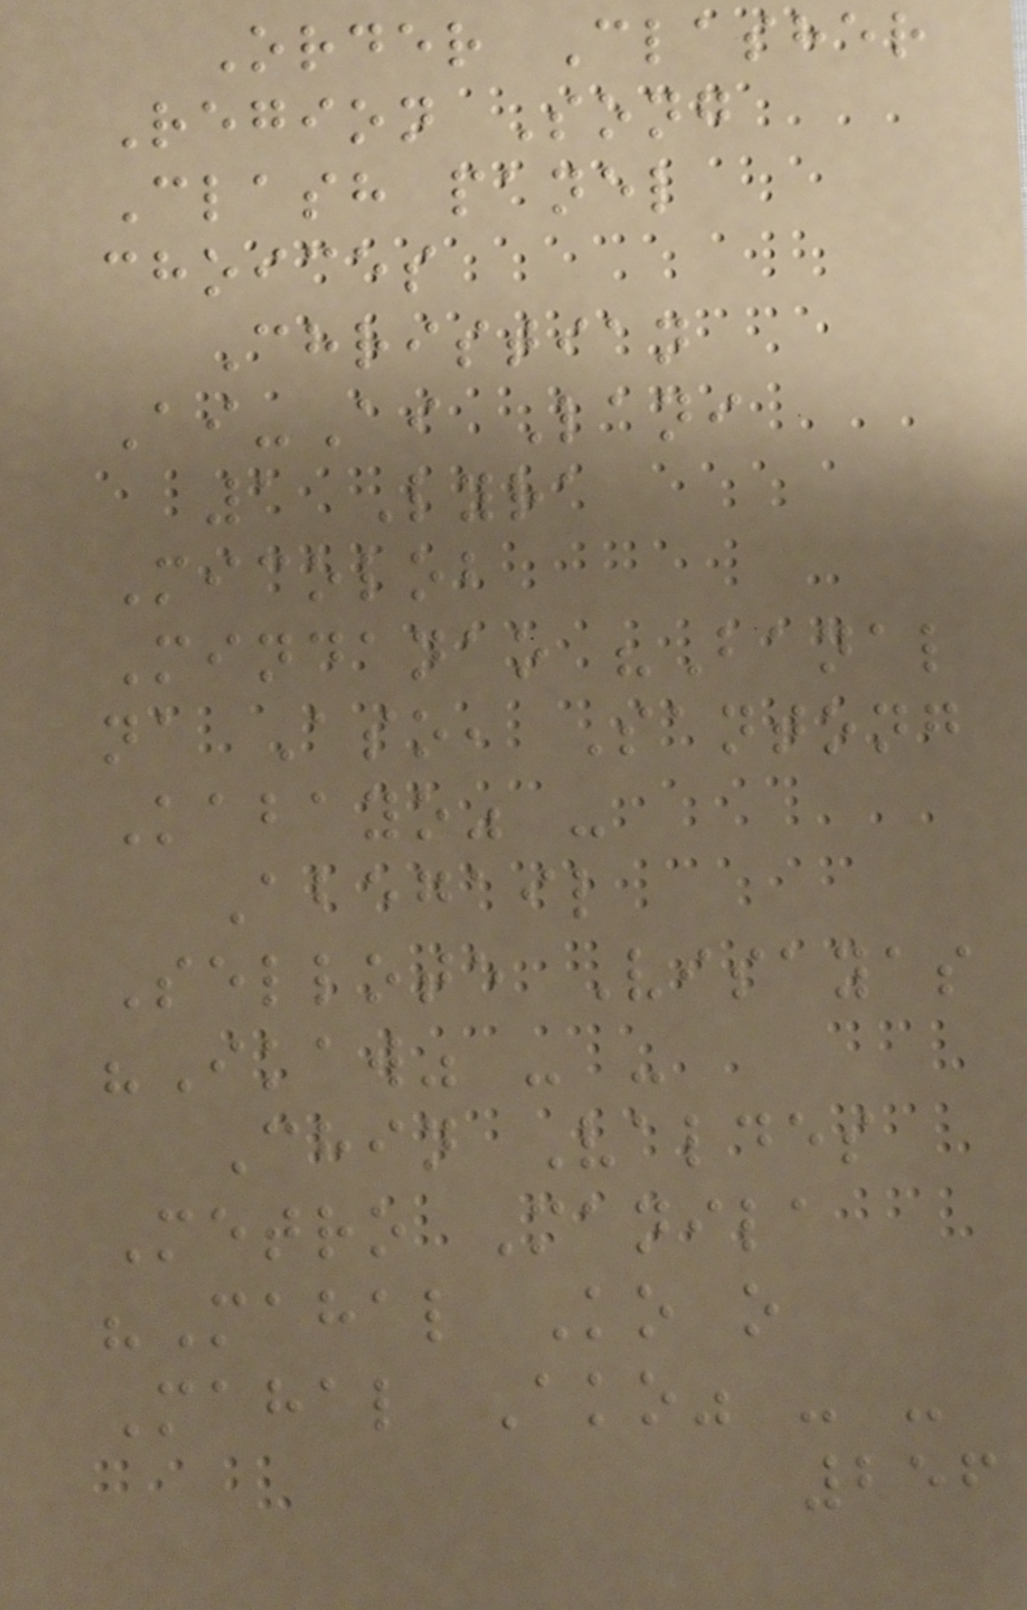Order Clasher
Region Song
Clash panel
choices
Christian
Ai-Ai Lani
1 Lyra
Micolob
Mindanao "Banal
na Aso, Santong
Kabayo" -
Abegail
Sellote Visayas
"Ikaw" - -
Chin Valdes
Metro Manila
"Mahal Ko o
Mahal Ako" - -
256
